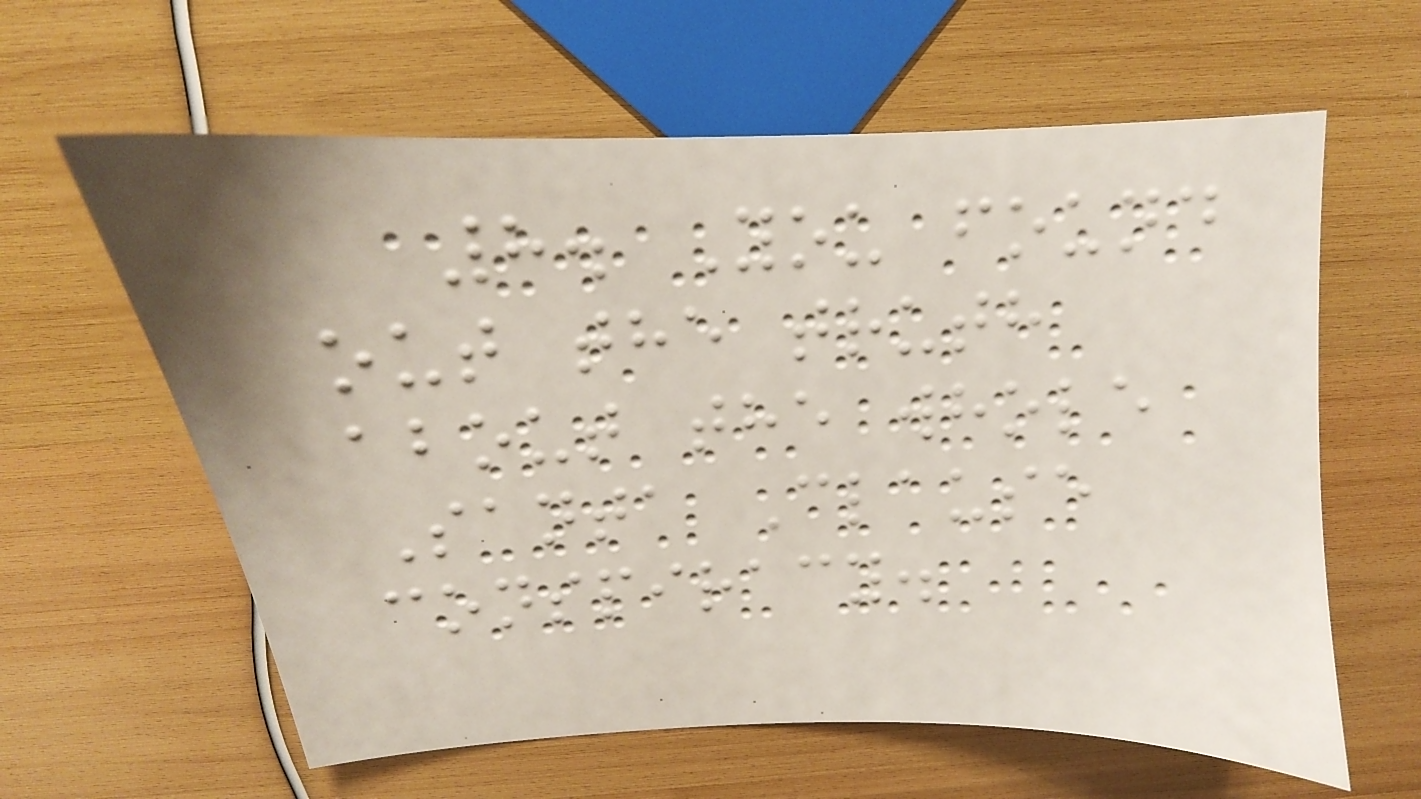8. You found
out the truth
about the whole
Santa Clause
conspiracy.
